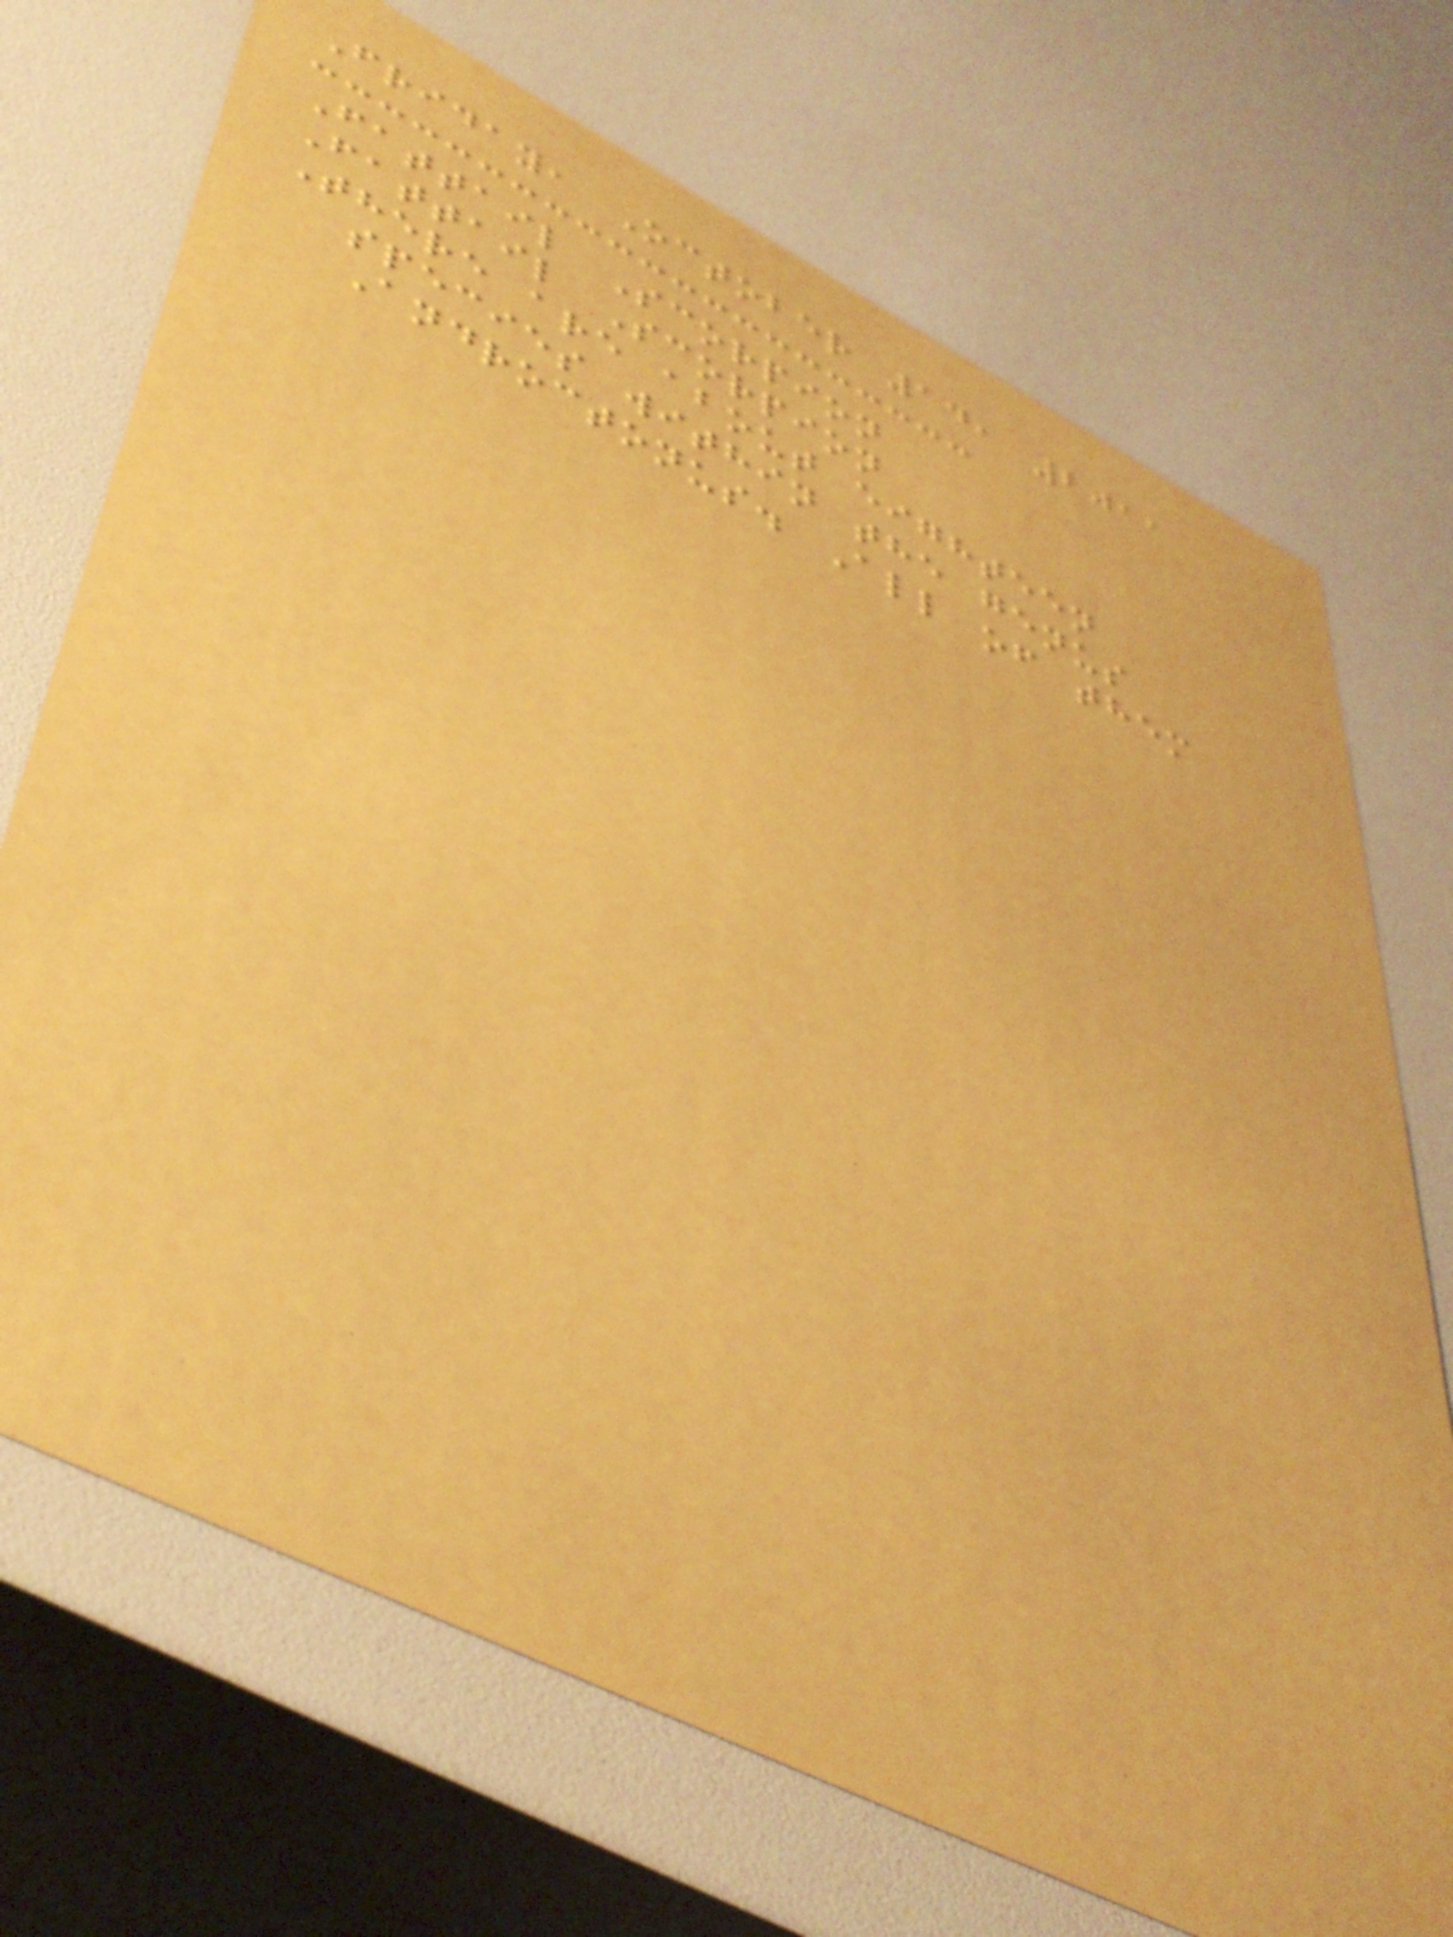Friday, October 14, 2011
Fattail Scorpion
Fattail Scorpion
There are about eighteen
species within the genus
Androctonus. All of them
